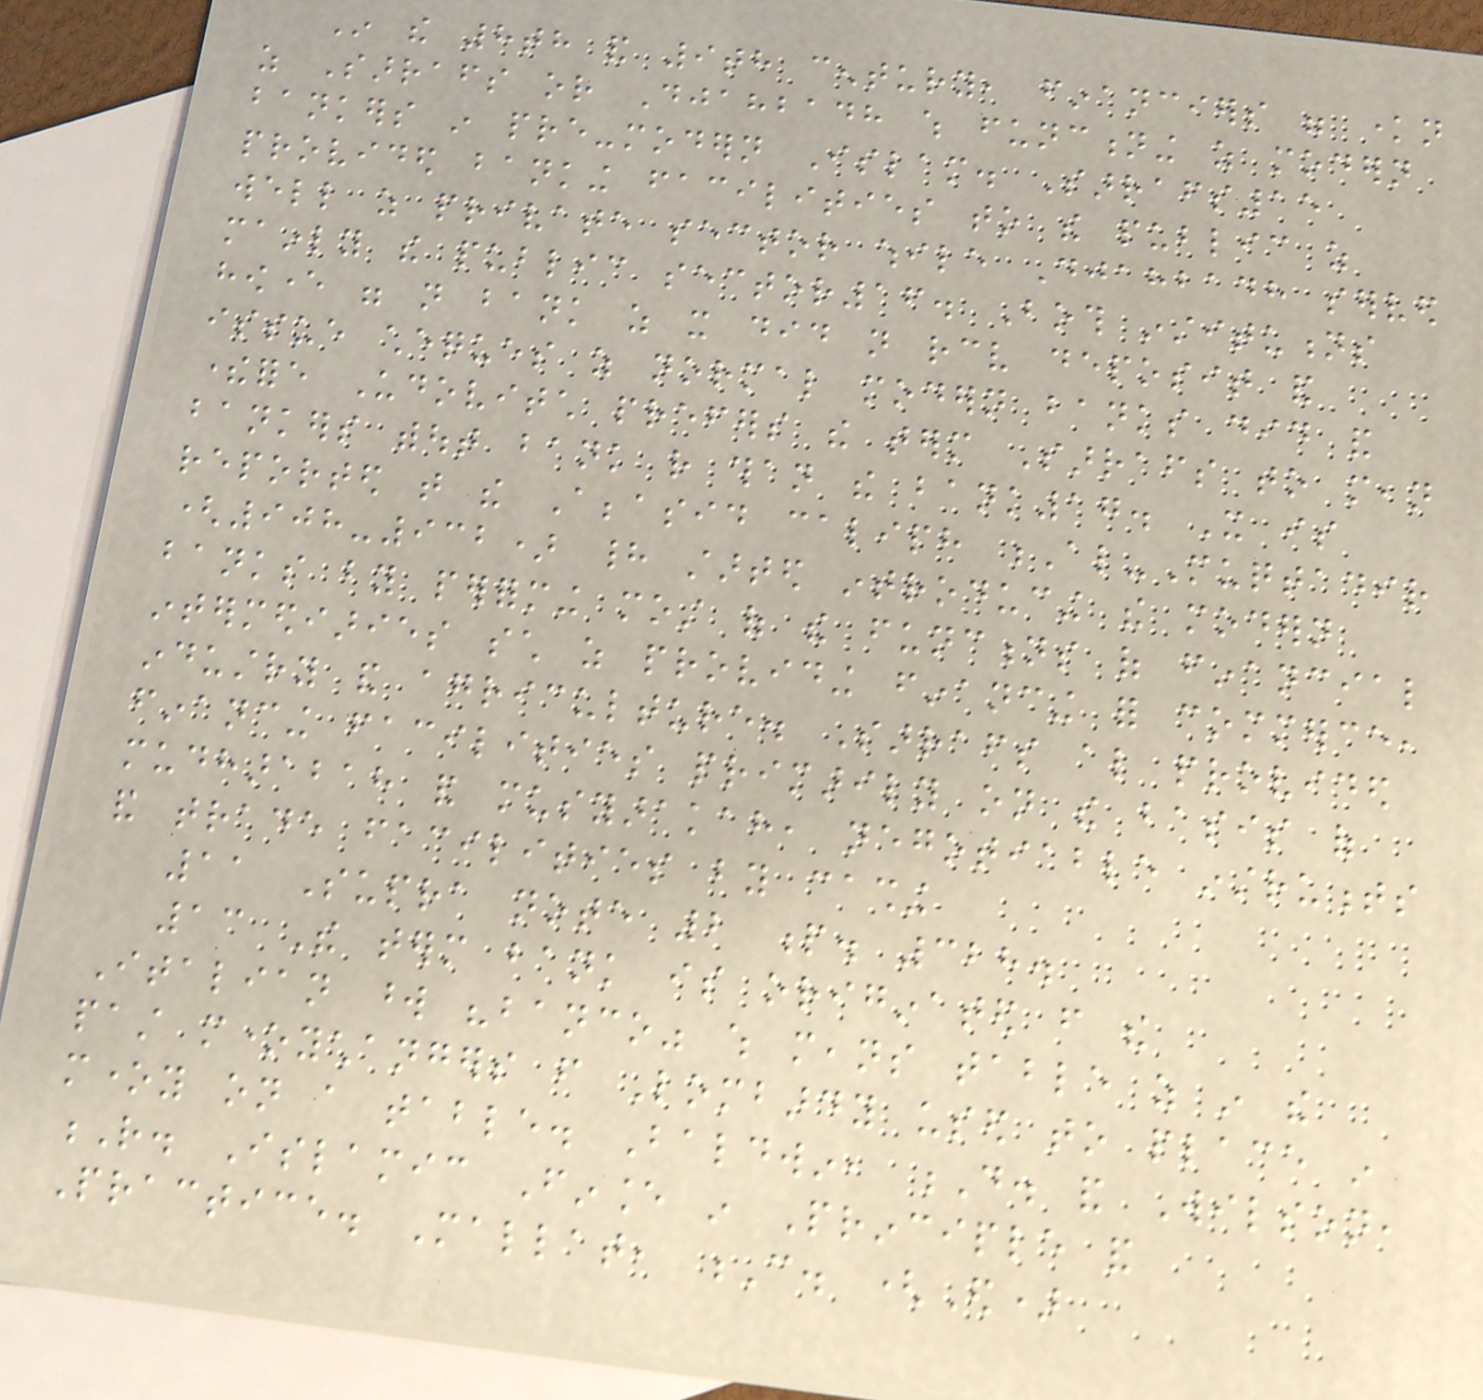In the 8th and 9th century, financiers were known
as Sarrafs or Djahbadh which functioning as modern
bankers in pre-modern Islam. Sarrafs15
provided banking facilities to the public as
well as private sector while Djahbadh served
mainly the public sector16. Both institutions
however were not bank as it did not receive deposit and
issue cheques as normal modern banks did and
therefore Udovitch prefers the term Sarrafs to mean
bankers without bank rather than the bank17. It is
reported that the Abbasid caliph Al-Muqtadir
(908-932) had started introducing the modern
banks by performing most of the functions of financial
intermediaries such as providing financing for commerce,
industry and agriculture. Sarrafs also provided
financing facilities primarily on the basis of
mudharabah and musyarakah, negotiable instruments
and trade facilities by cashing
11 Supra note 2 p. 328.
13 The term bank is originated from the
Italian word "banco" which means table as in the
past moneychangers from Lombardy used to place in
money on a table. Baldwin, D. and Wilson,
R. Islamic Finance in Principle and
Practice. Mallat, C. (Ed)
